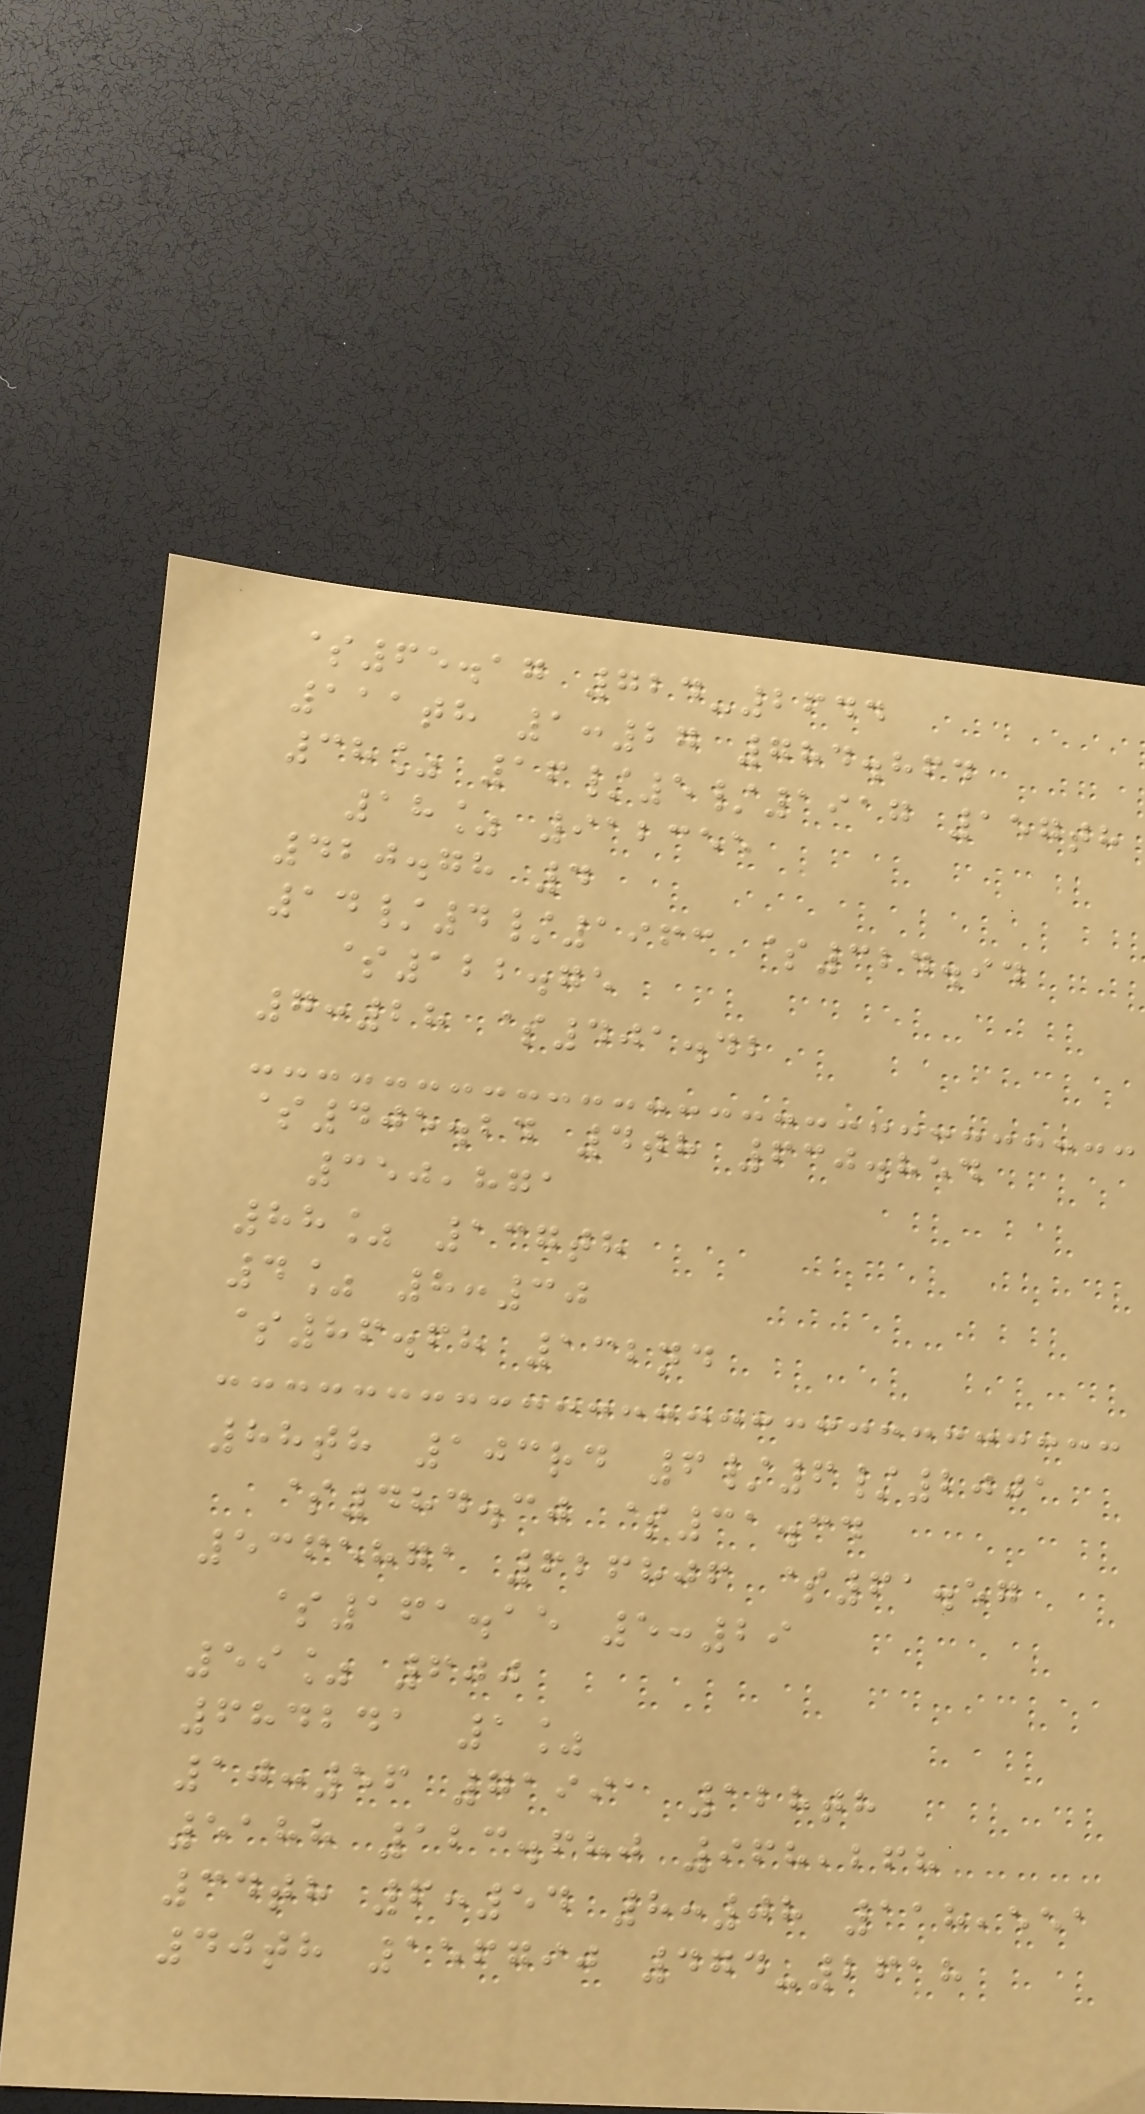$65.17 724-2644
111th 1:27 784.864
38% 16/5/1917 157th
18% 912355
420.78 4
14/4/1963 $324.94
$122.75
7:28 $401.42
$405.24 4th 630.854
350,871
88% 137th
4% 8:30
$86.68 132nd
88th 103rd 6/6/2001
$484.30 $31.34
5365871 626806 $61.57
$161.15 5:29
59% 600
684241 1%
10:56 71991 128th
5188 123.680 968,268
34th 6:54 8:08 118,551
40th 156790 474-2618
